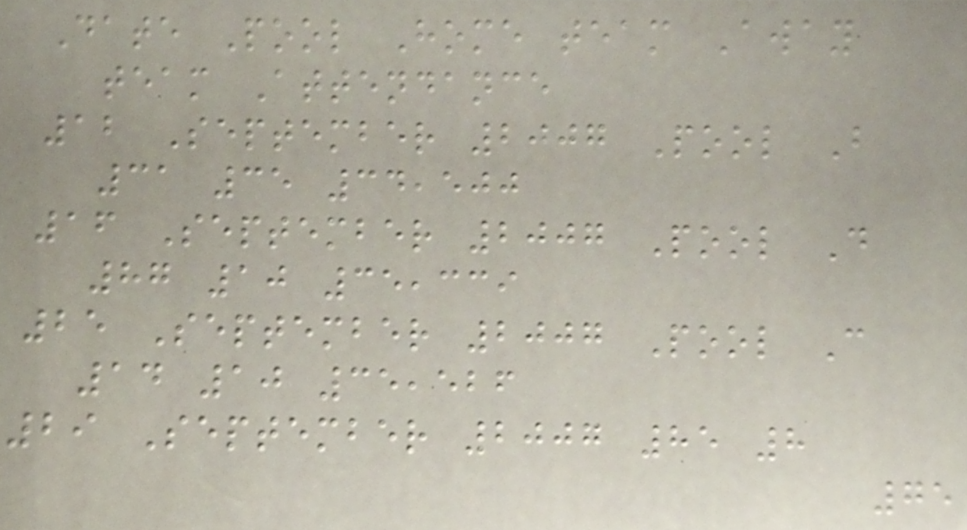Date Pool Home team Away
team Attendance
12 September 2007 Pool B
31 35 34,500
16 September 2007 Pool D
87 10 35,339
25 September 2007 Pool C
14 10 35,526
29 September 2007 85 8
75
